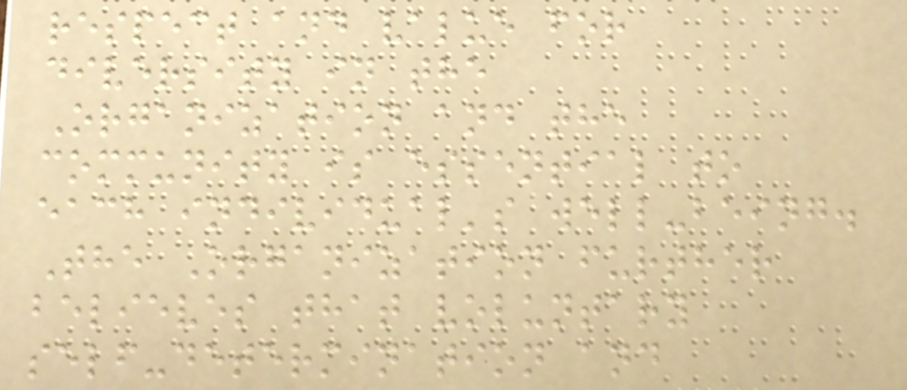respect and value for
diversity in the
Organization and the
community is essential to
each individual's well-being.
The Organization further
believes that voluntary
self-determination and
